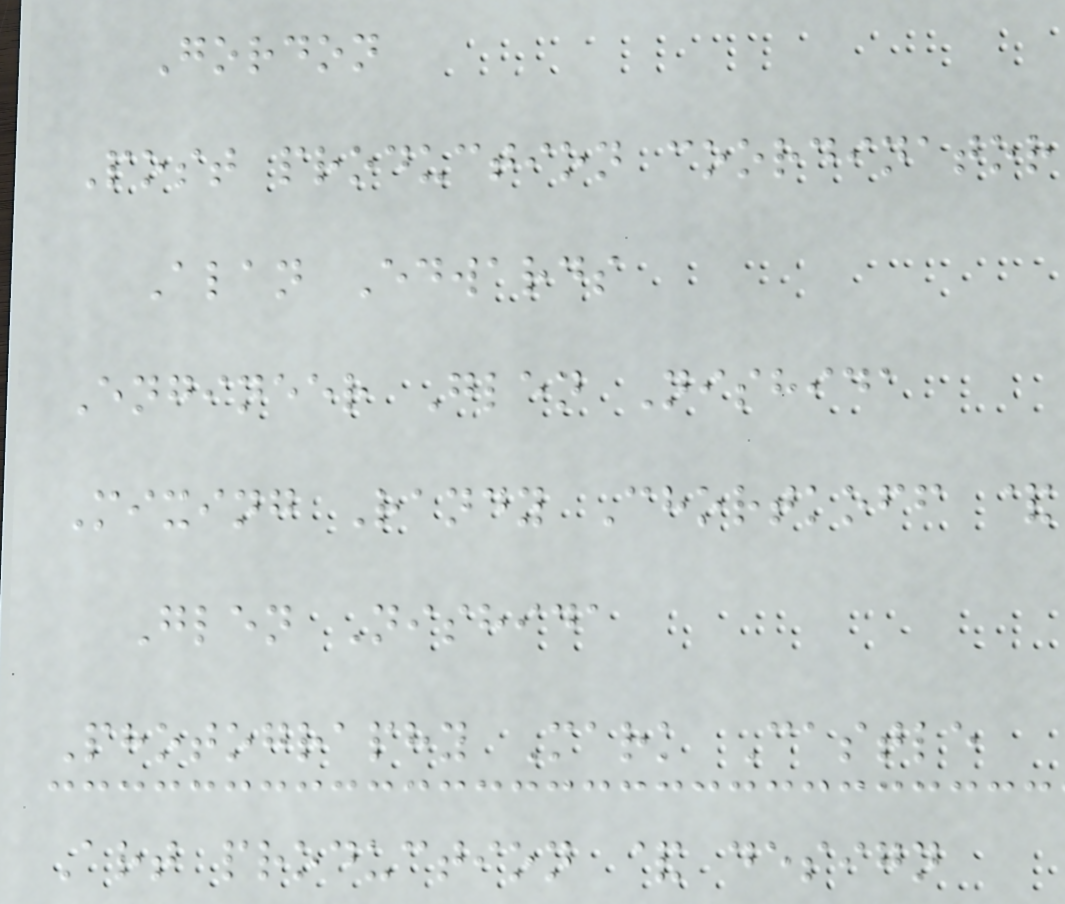Gordon
Post production coordinator
Alan Edwards
Engineer Glen Nishida
Mixing Randy Chortkoff &
Glen Nishida
Photography Mark Castle
Art production & design
